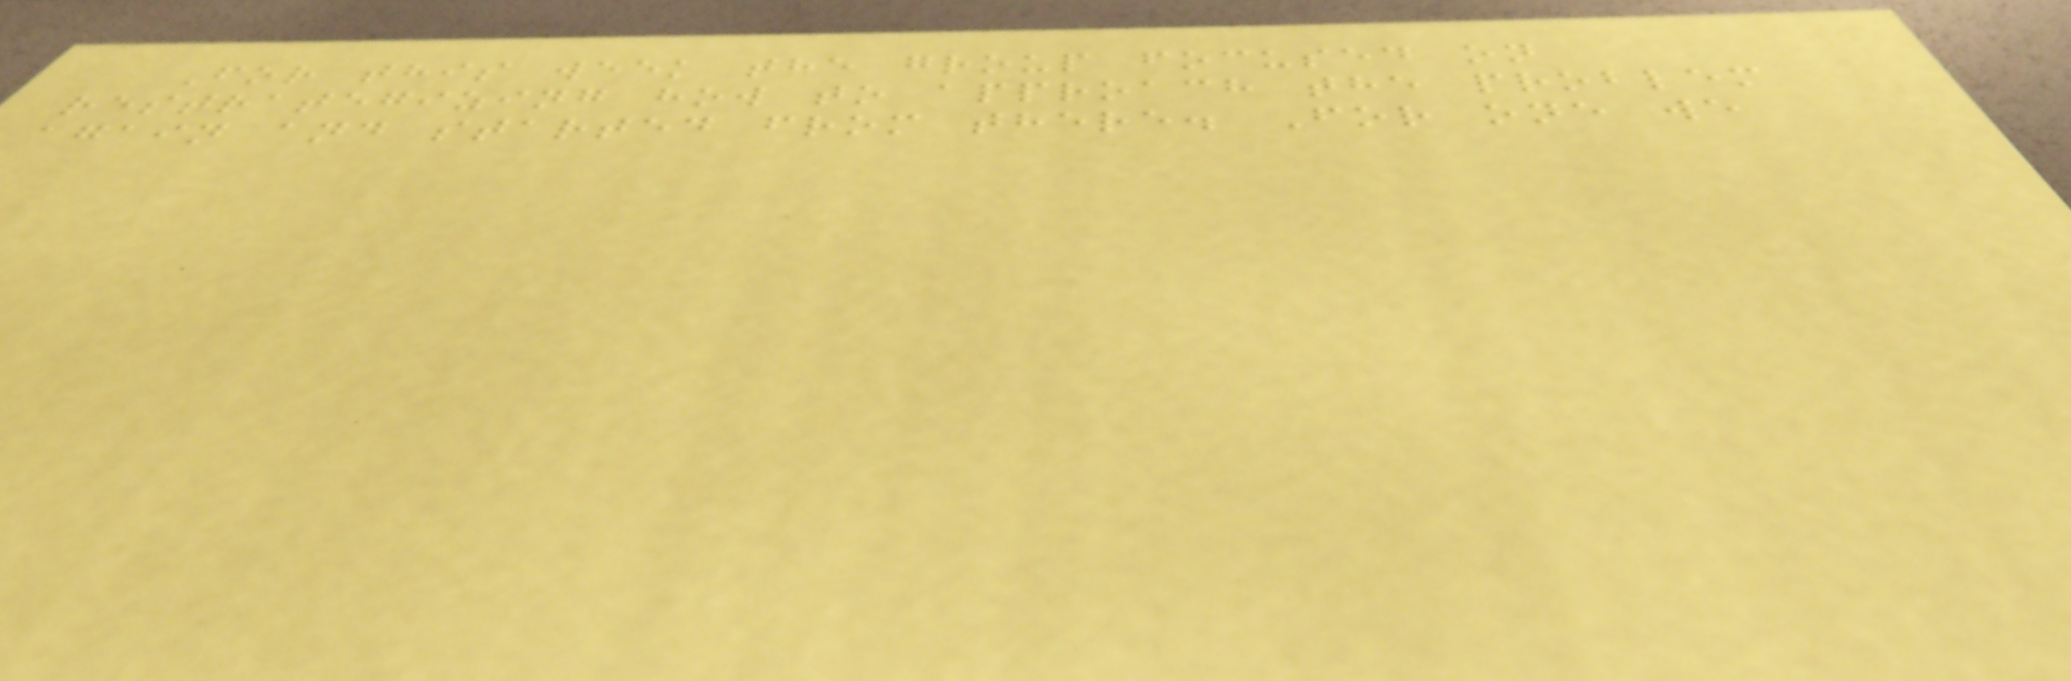For this week the group focused on
restrategizing how to approach the problem
again and started from there. For one we
